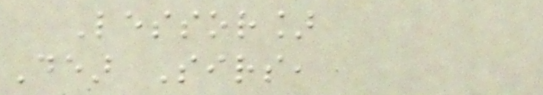Lessor]
Dear Sirs,
